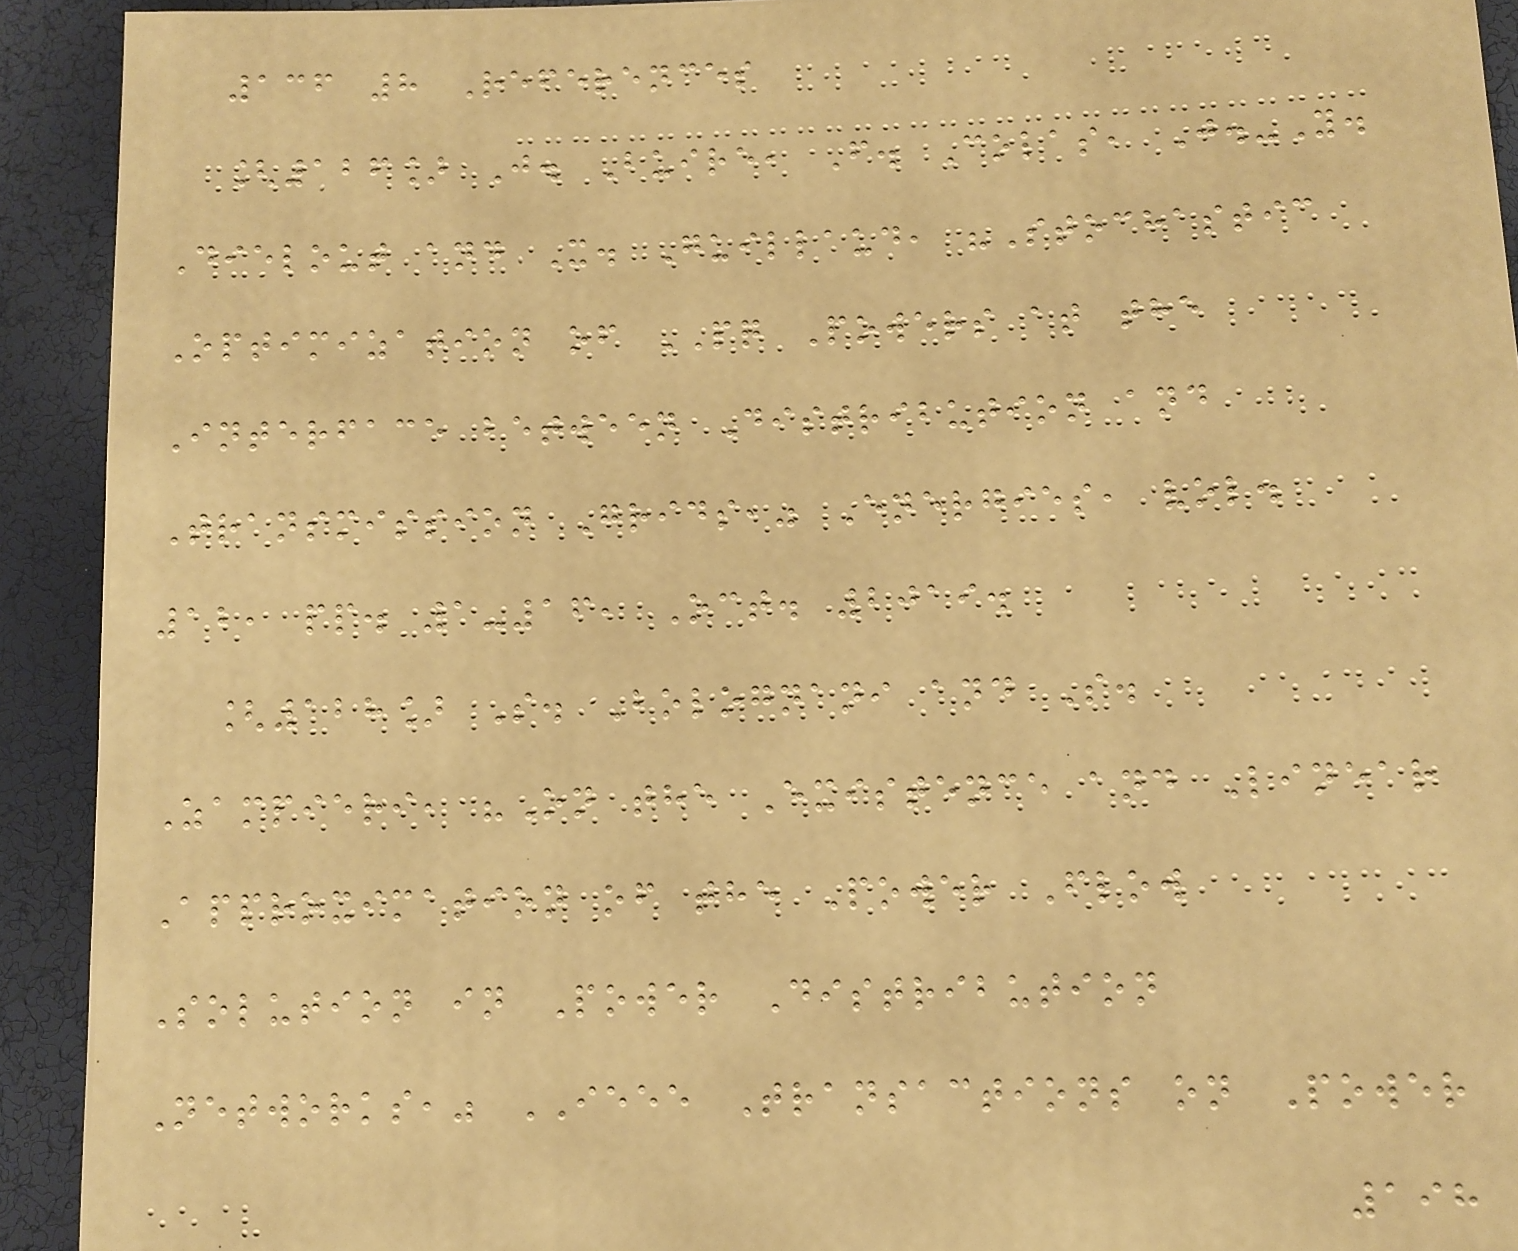136 8 References
[126] J. Buire, F. Colas, J.-Y.
Dielout and X. Guillaud, "Stochastic
Optimization of PQ Powers at the
Interface between Distribution and
Transmission Grids," Energies, vol.
12, pp. 1-16, Oct. 2019.
[128] S. Bolognani and S.
Zampieri, "On the Existence and Linear
Approximation of the Power Flow
Solution in Power Distribution
Networks," IEEE Transactions on Power
198
